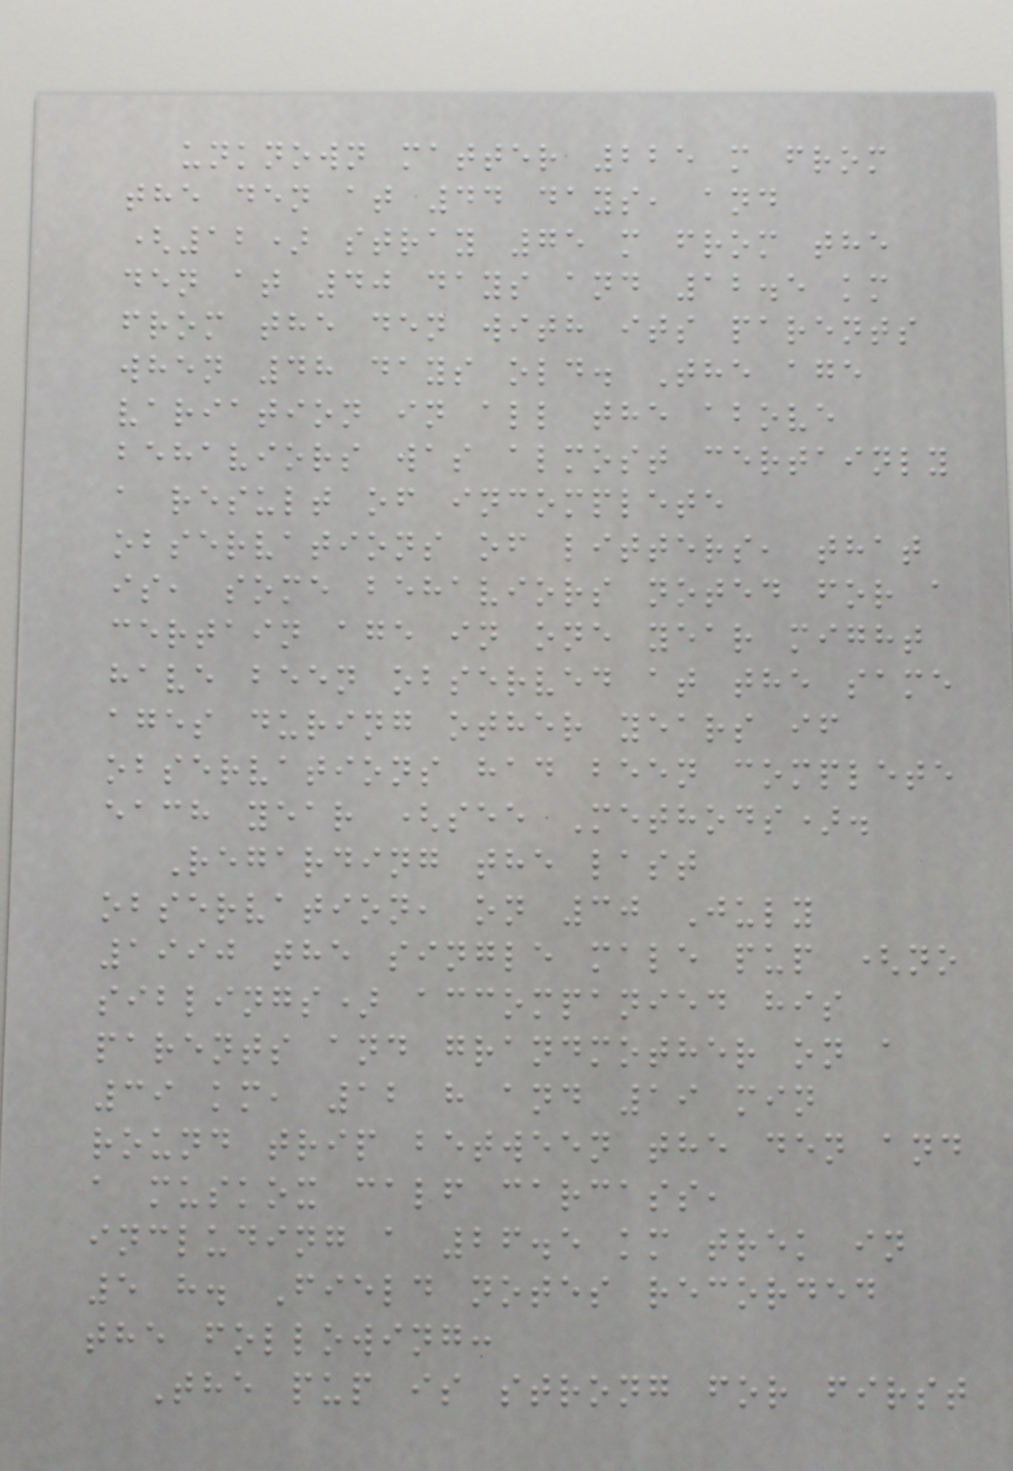unknown matter 225 m from
the den at 44 days, and
(12) stray 75 m from the
den at 40 days and 12.5 km
from the den with its parents
when 48 days old. The age
variation in all the above
behaviors was almost certainly
a result of incomplete
observations of litters, that
is, some behaviors noted for a
certain age in one year might
have been observed at the same
ages during other years if
observations had been complete
each year (see Methods).
Regarding the last
observation, on 30 July
1990 the single male pup (no
siblings) accompanied his
parents and grandmother on a
39 km, 12 h and 19 min
round trip between the den and
a muskox calf carcass,
including a 26.5 km trek in
5 h. Field notes recorded
the following:
The pup is strong for first
